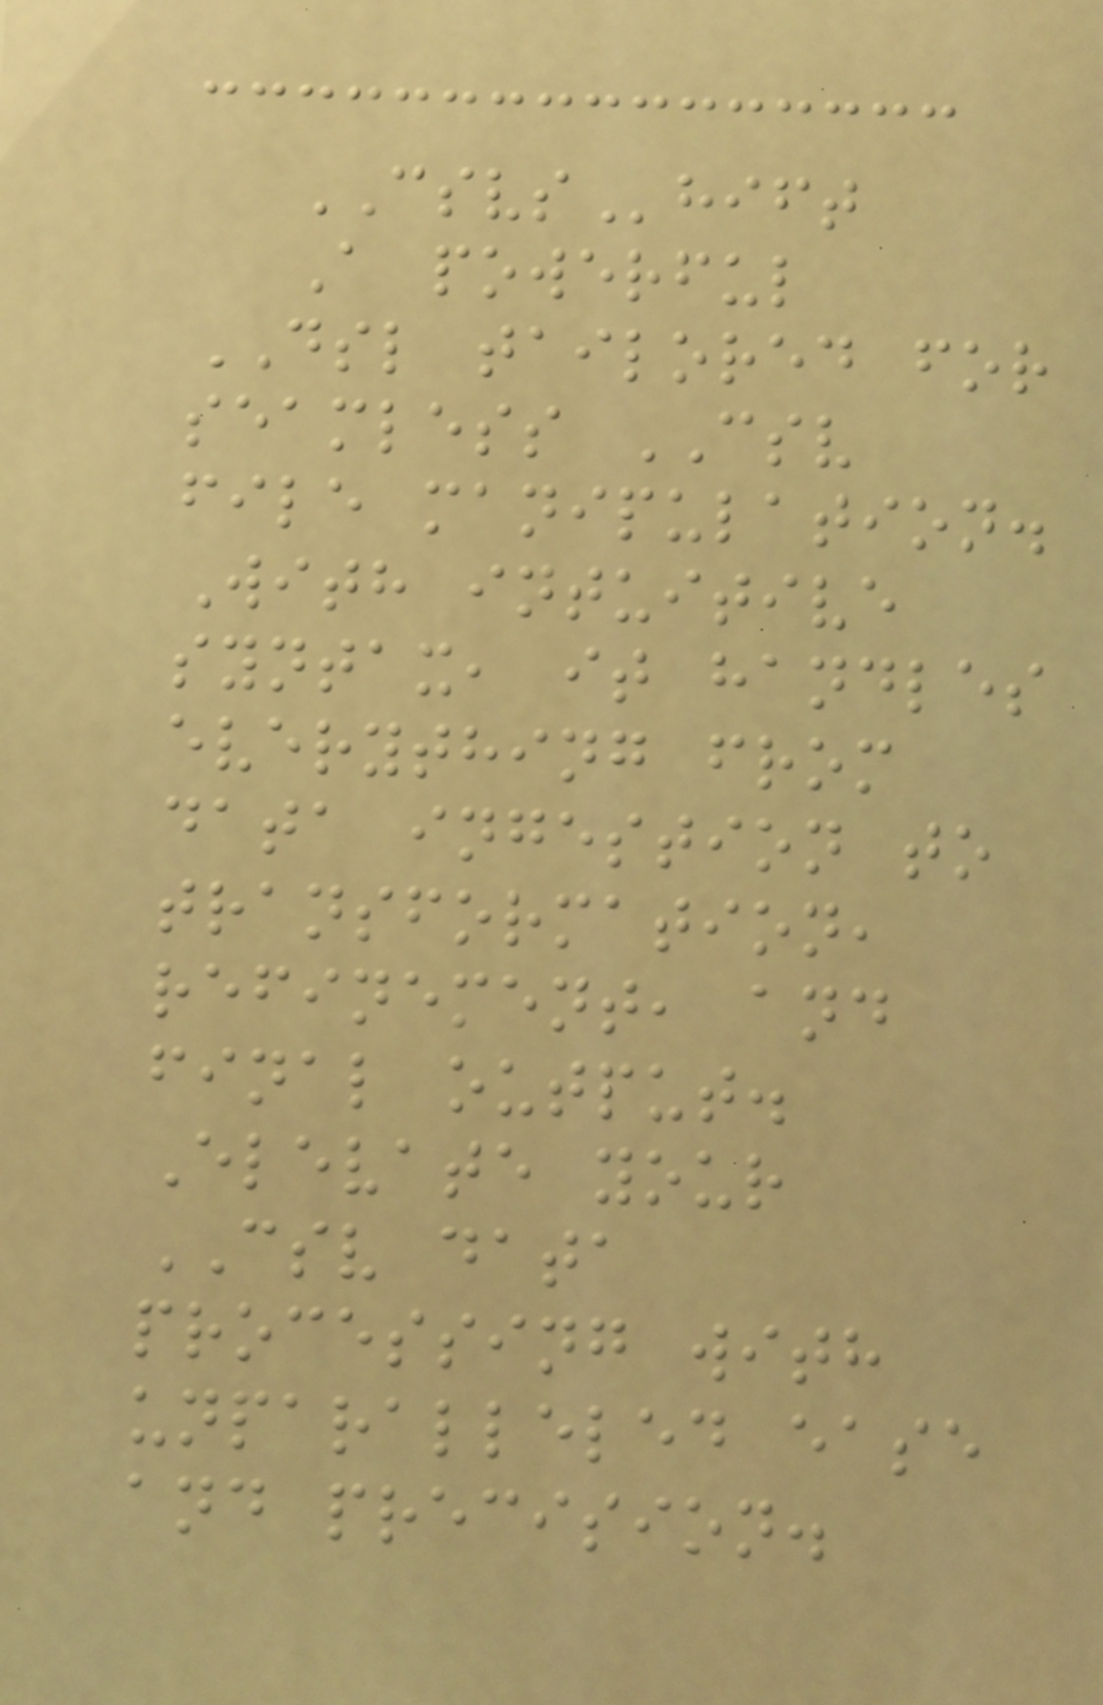CSVShift
A powerful
DSL tailored for
seamless CSV
file manipulation.
With intuitive
syntax, it handles
everything from
data ingestion to
transformation,
refinement, and
final output.
Elevate your
CSV data
processing with
unparalleled ease
and precision.
